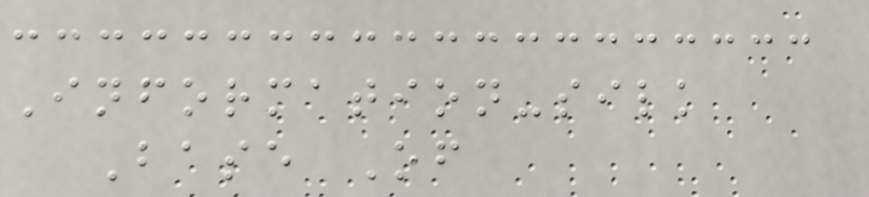Information-silk
Base Of
